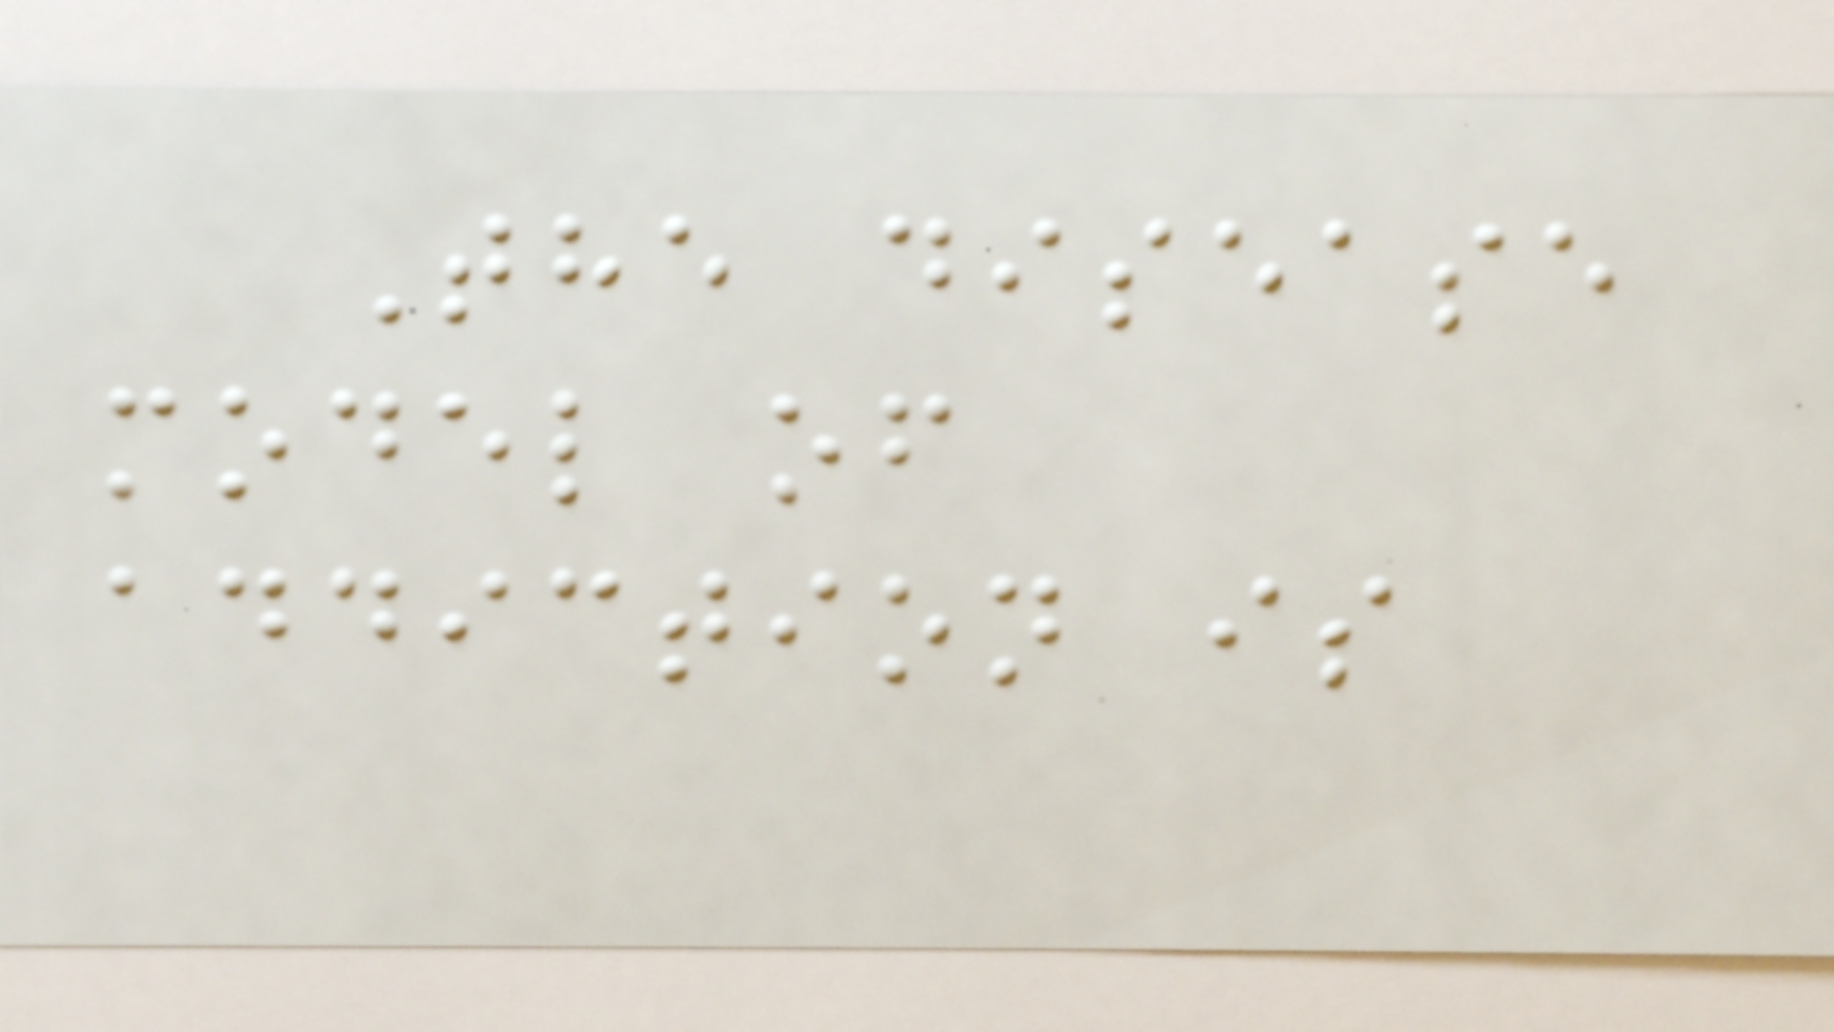The disease
model of
addiction is
